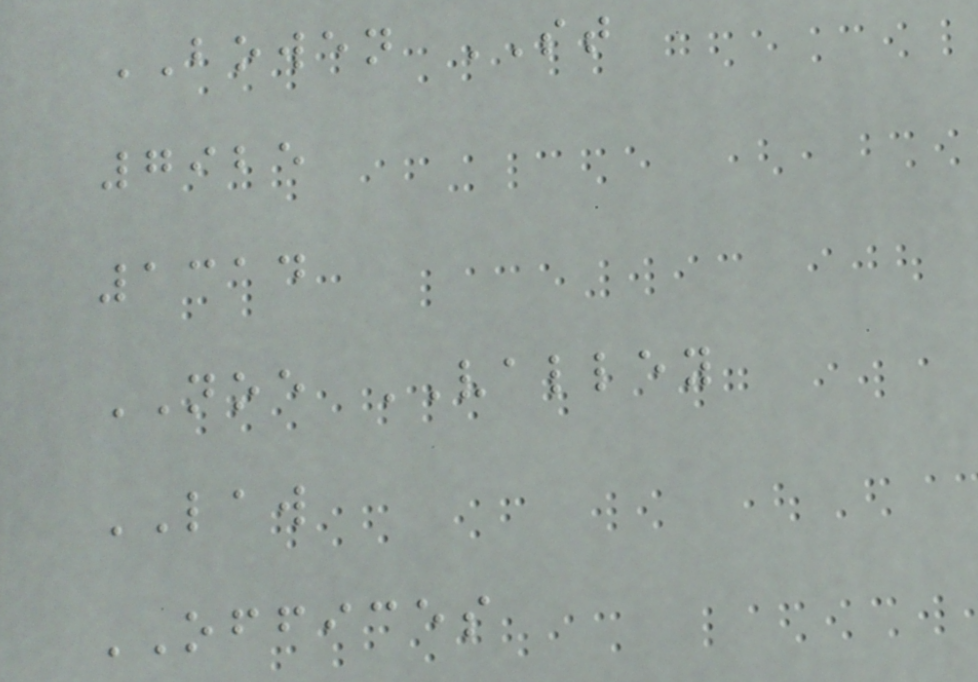BOWEN ST
7925
1314
NOE VALLEY
LAW
OFFICES
